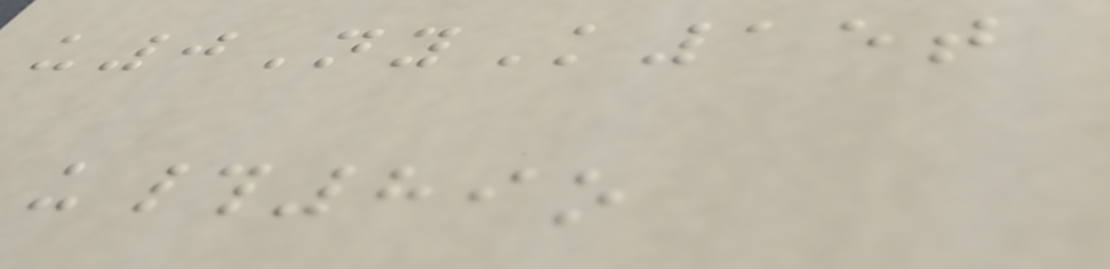u0NyK15t
u#89o
